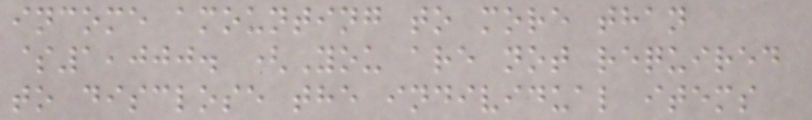income amounting to more than
$1,000. (You are not required
to disclose the individual items
